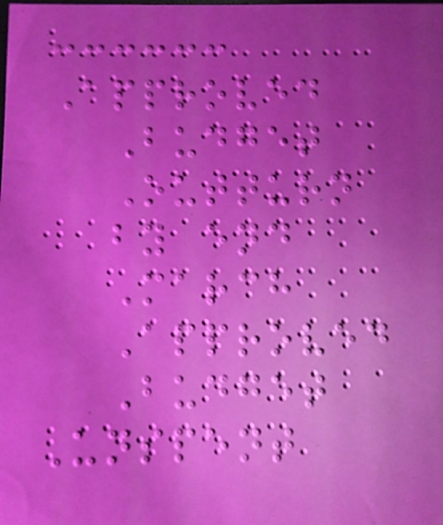Approved
Budget
Outturn
by end
March
Approved
Budget
Unspent
